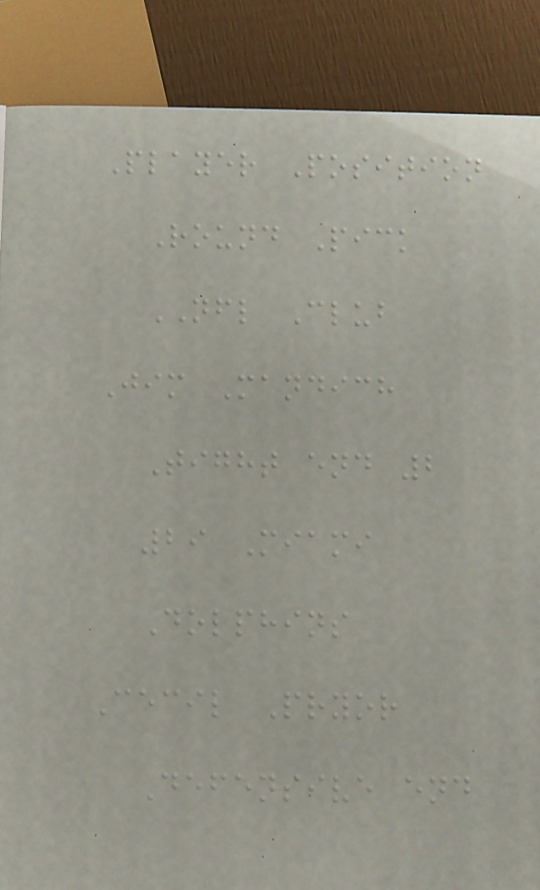Player Position
Round Pick
NFL Club
Jim Mandich
Tight end 2
29 Miami
Dolphins
Cecil Pryor
Defensive end
